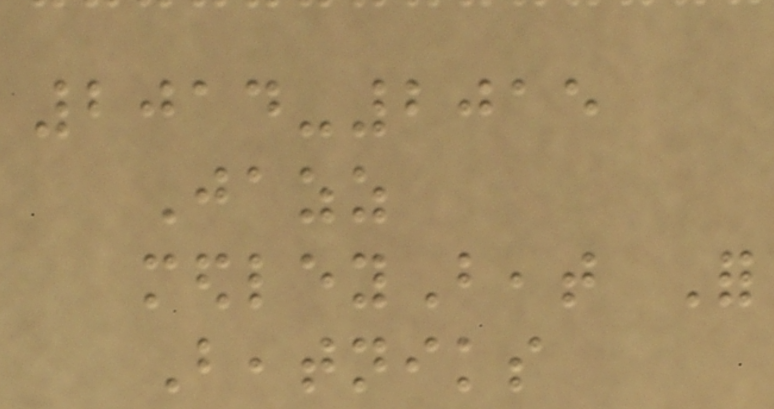2014-2015
Jazz
medleyBeat For
Beatniks
